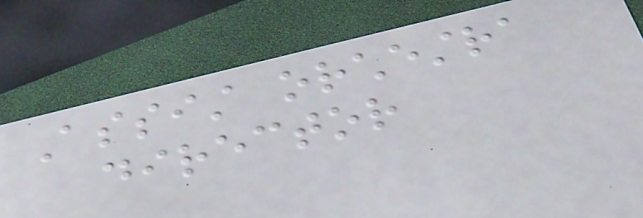Assist orchestra
director
